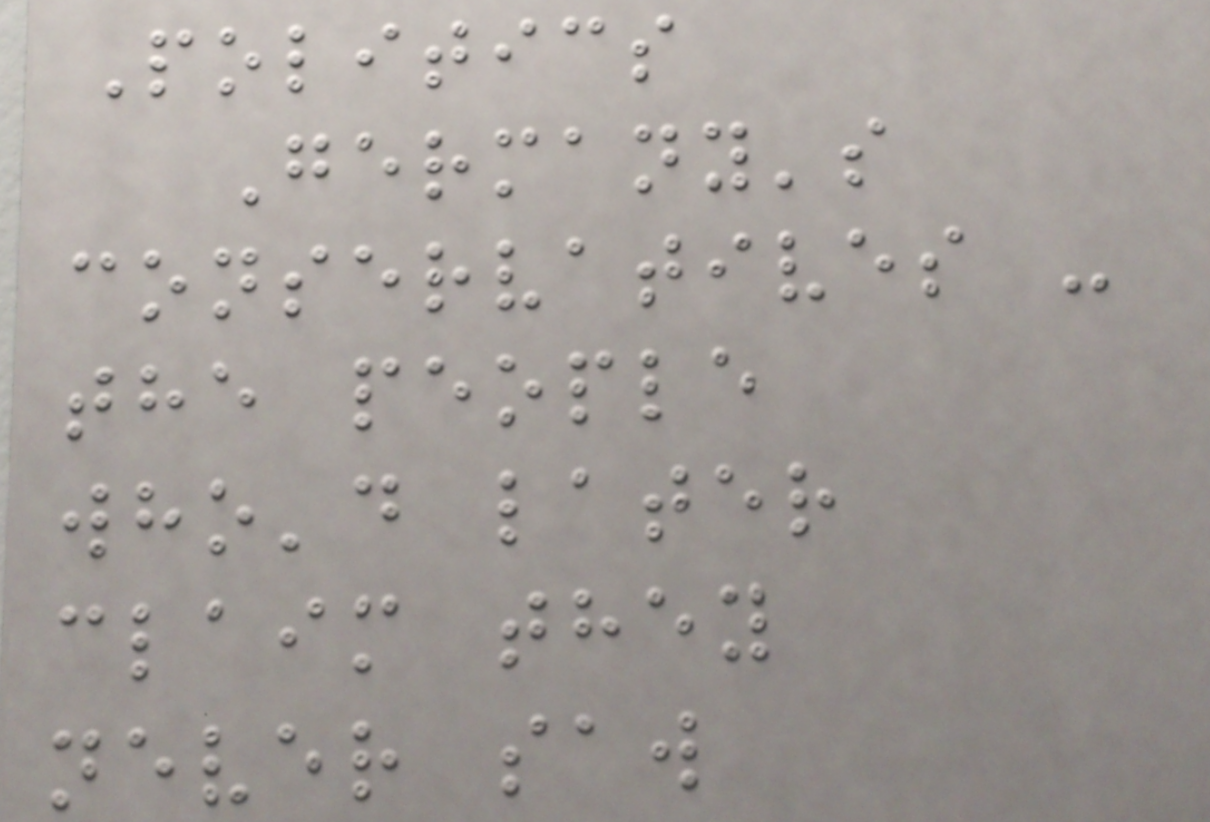Politics
Germany's
conservatives -
the people
who'd later
claim they
never saw
